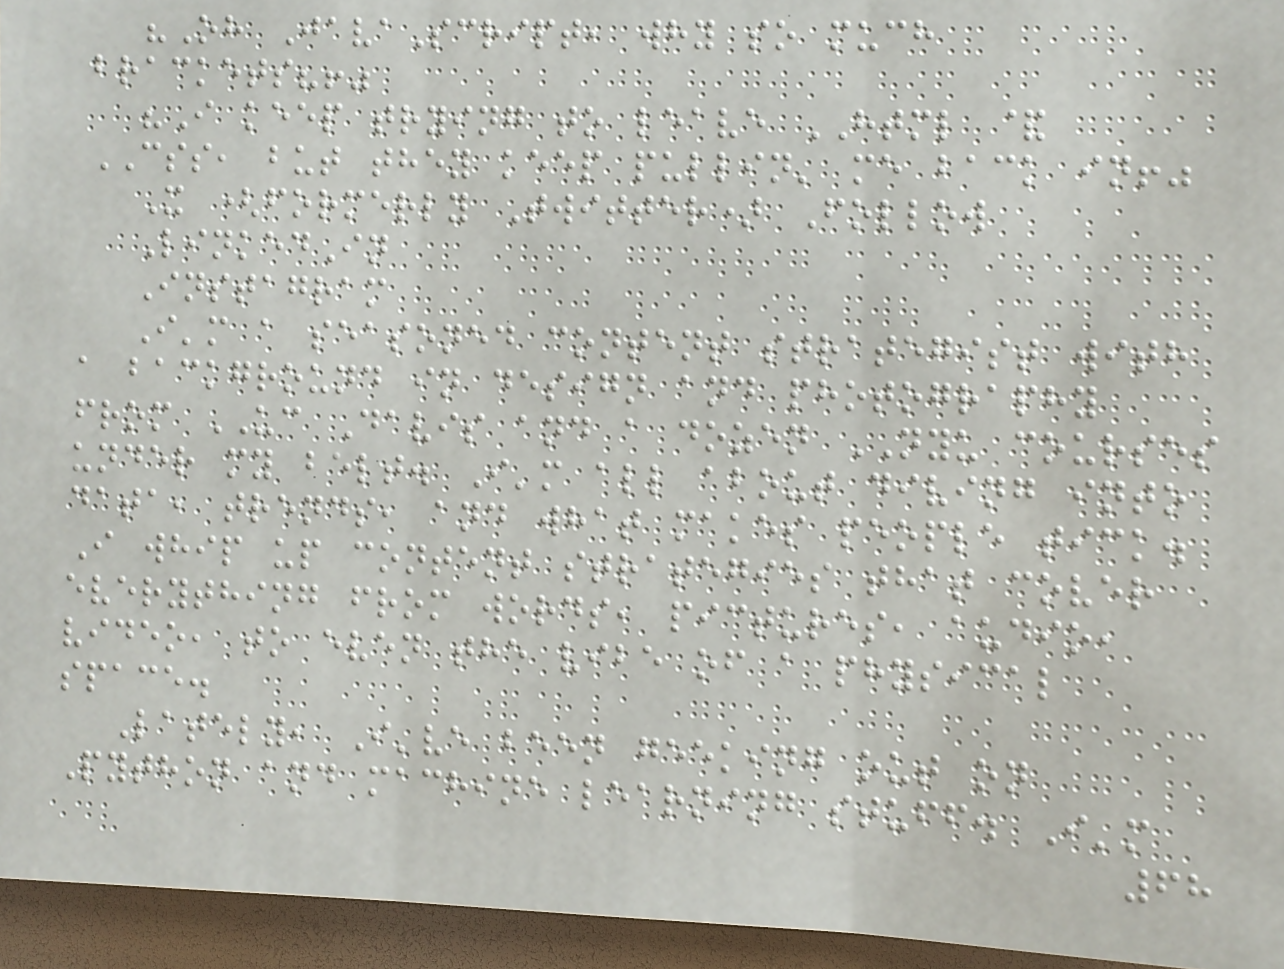"Oh JavaScript, why so much
brackets?!"
"I keep trying to leave HTML &
CSS, but they keep pullin' me back in!"
X (formerly Twitter) Follow
LinkedIn
Instagram
I'm a seasoned content strategist with
a background in design and photography
from UC Davis and a dozen NYU courses
under my belt. I'm all about diving into
data, trends, and what makes people tick.
I whip up content strategies that cover
everything from words, pictures, audio,
video, to even the vibe of a physical
space.
Lately, I've been geeking out on
Python and machine learning stuff. I'm
68
